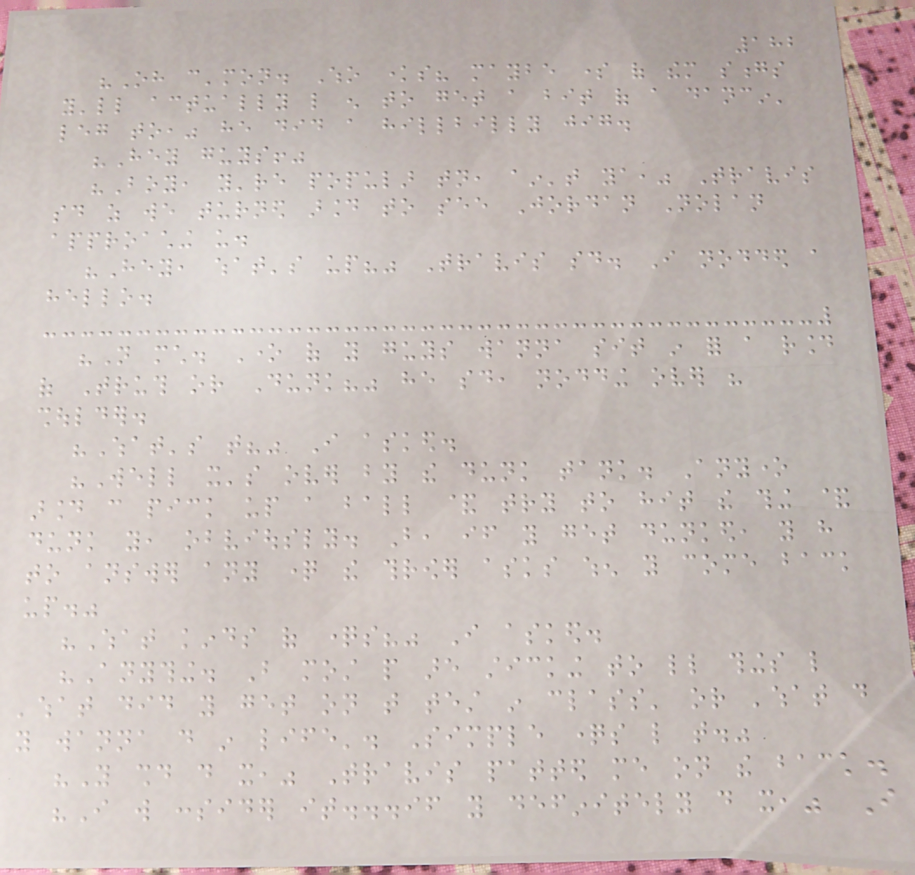182
"Oh c'mon. Who knows? maybe some of them songs
you'll actually like enough to get a bit of a dancin'
leg to," he did a hillbilly jig.
"Hey guys!"
"Boy, you're popular tonight, ain't ya," Travis
said as we turned around to see Jordan Nolan
approaching us.
"Hey, what's up?" Travis said. I nodded a
hello.
"Not much. One of you guys wanna sit in for a round
of Truth or Dunk?" he said, nodding over his
shoulder.
"What's that?" I asked.
"Well it's over by the dunk tank. Anyone
around can pick up a ball & try to hit the thing &
dunk you, obviously. But, if you get dunked, you have
to answer any question the thrower asks when you come back
up."
"What kinds of questions?" I asked.
"Anything. But most people are sticking to little things like
'what did you get on that test in class' or 'what do
you wanna do in life'. Simple questions like that."
"You should do it," Travis patted me on the back.
"I will consider it...if you definitely do it," I
